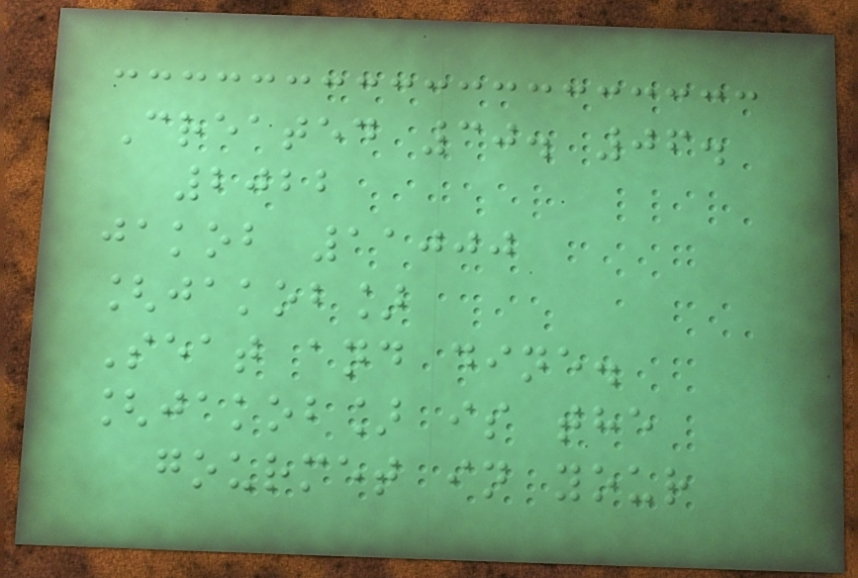Created 30. 06.
2022
jakob 11000
[jakob]
Seat and dine.
[jakob] is the
gourmet in your
